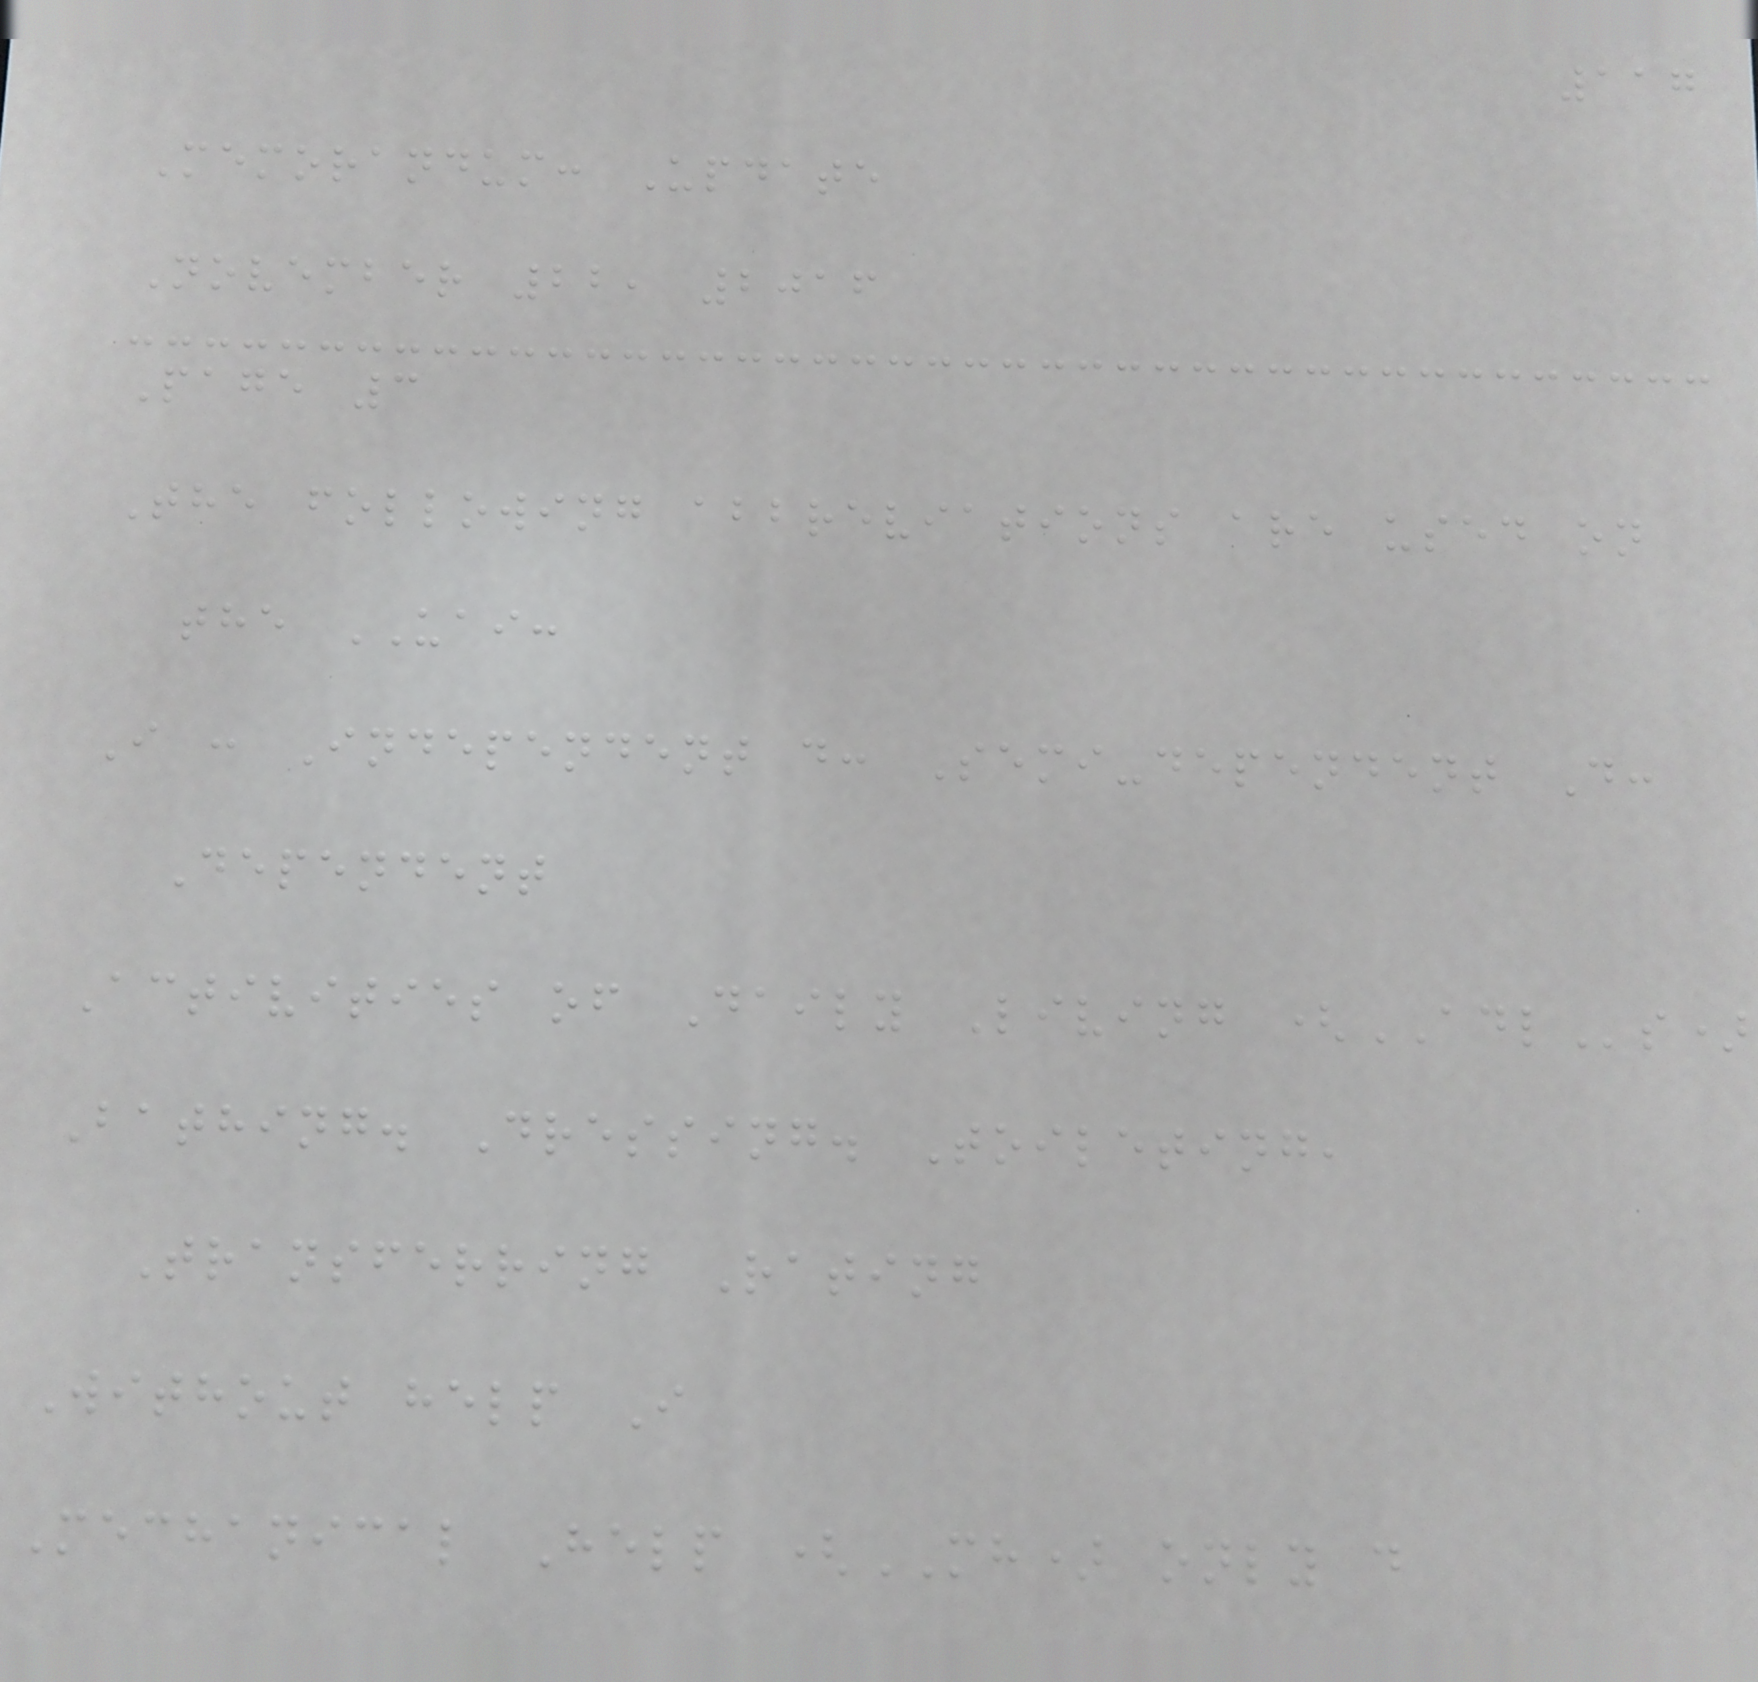117
Memorandum: Update
November 22, 2016
Page 3
The following abbreviations are used on
the UAI:
I : Independent d: Semi-dependent D:
Dependent
Activities of Daily Living (ADLs)
Bathing. Dressing. Toileting,
Transferring Rating
Without help I
Mechanical Help (MH) only d
